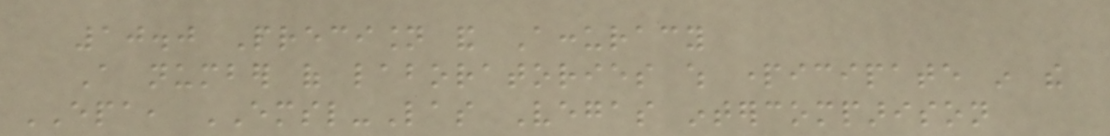10.0 Precision and Accuracy
A number of laboratories which participate in the
EPA, EMSL-Las Vegas intercomparison
